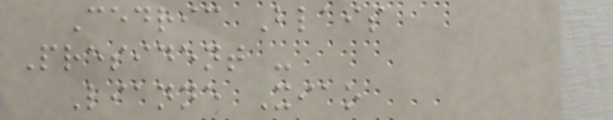Cedric Blais
President -
Lianne Xiao
